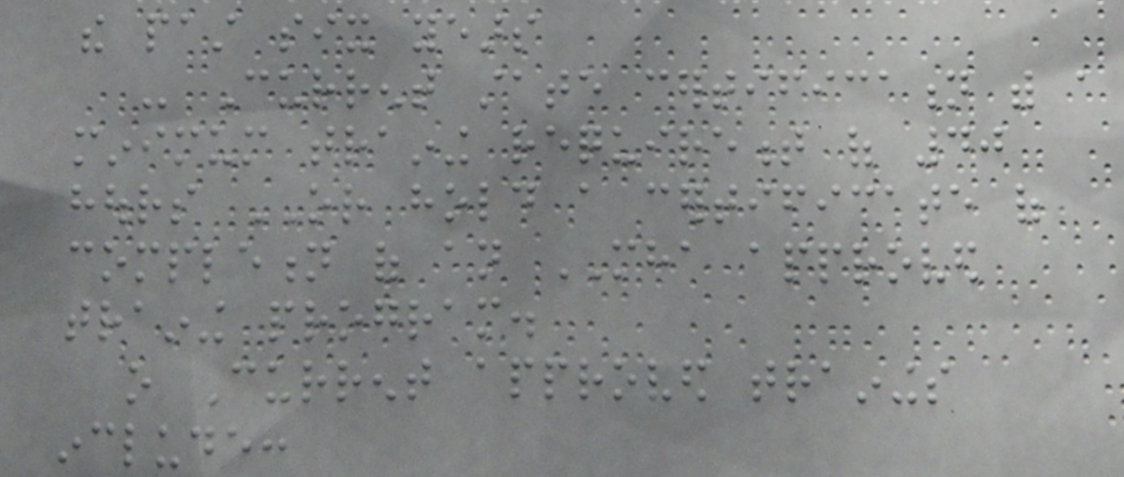the past six years
- Current state certification with a
minimum training requirement of 40
hours OR hold a certificate of
completion of an MHA approved
training program.
o Current approved trainings
include:
